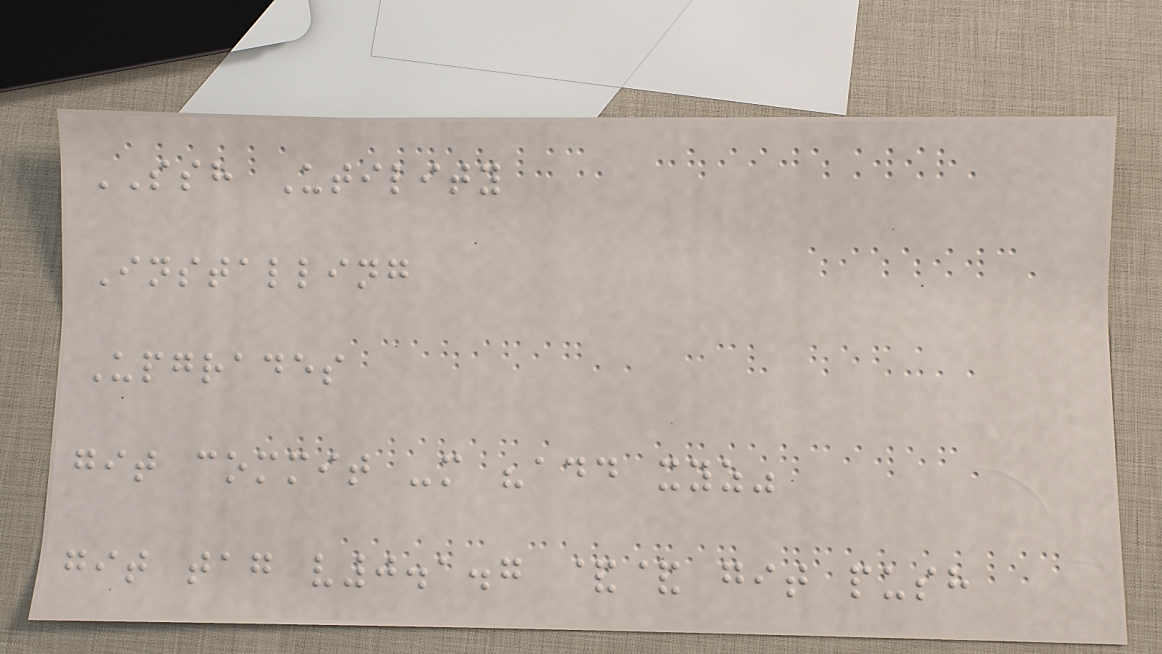SSH Utility
Installing
Upgrades
git commit -m "add xyz"
git tag v0.1.7 && git push
